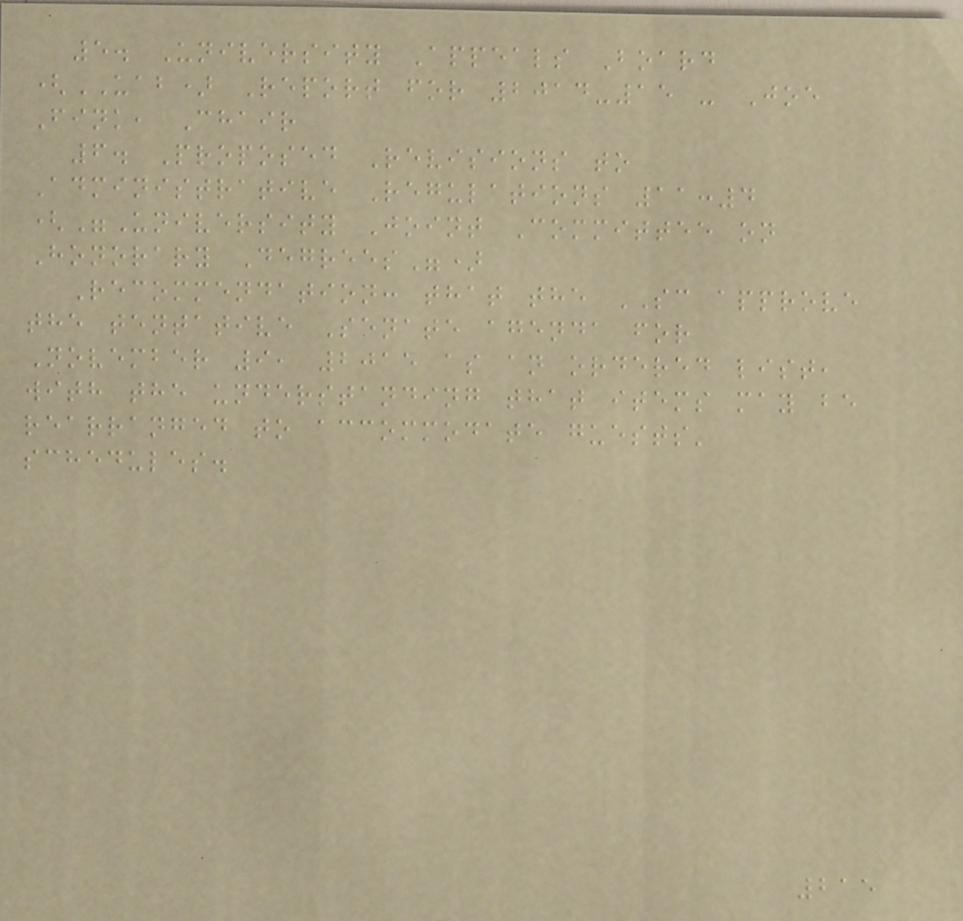5. University Appeals Board
(UAB) Report for 2014-15 - Joe
Fink, Chair
6. Proposed Revisions to
Administrative Regulations 11:4
("University Joint Committee on
Honorary Degrees")
Recommendation: that the SC approve
the tentative Senate agenda for
November 9, 2015 as an ordered list,
with the understanding that items may be
rearranged to accommodate guests'
schedules.
215
